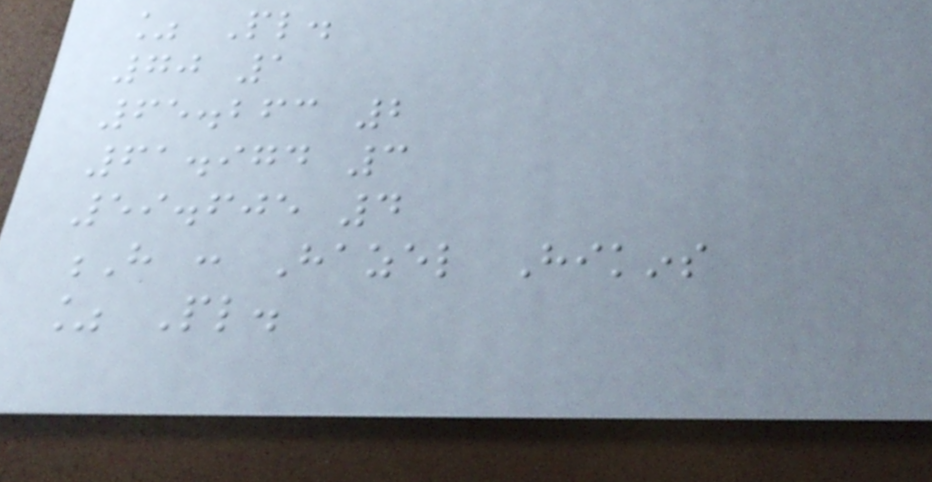% Pl.
70 1
65.263 2
61.974 3
59.605 4
H : Hazel Hikins
% Pl.
